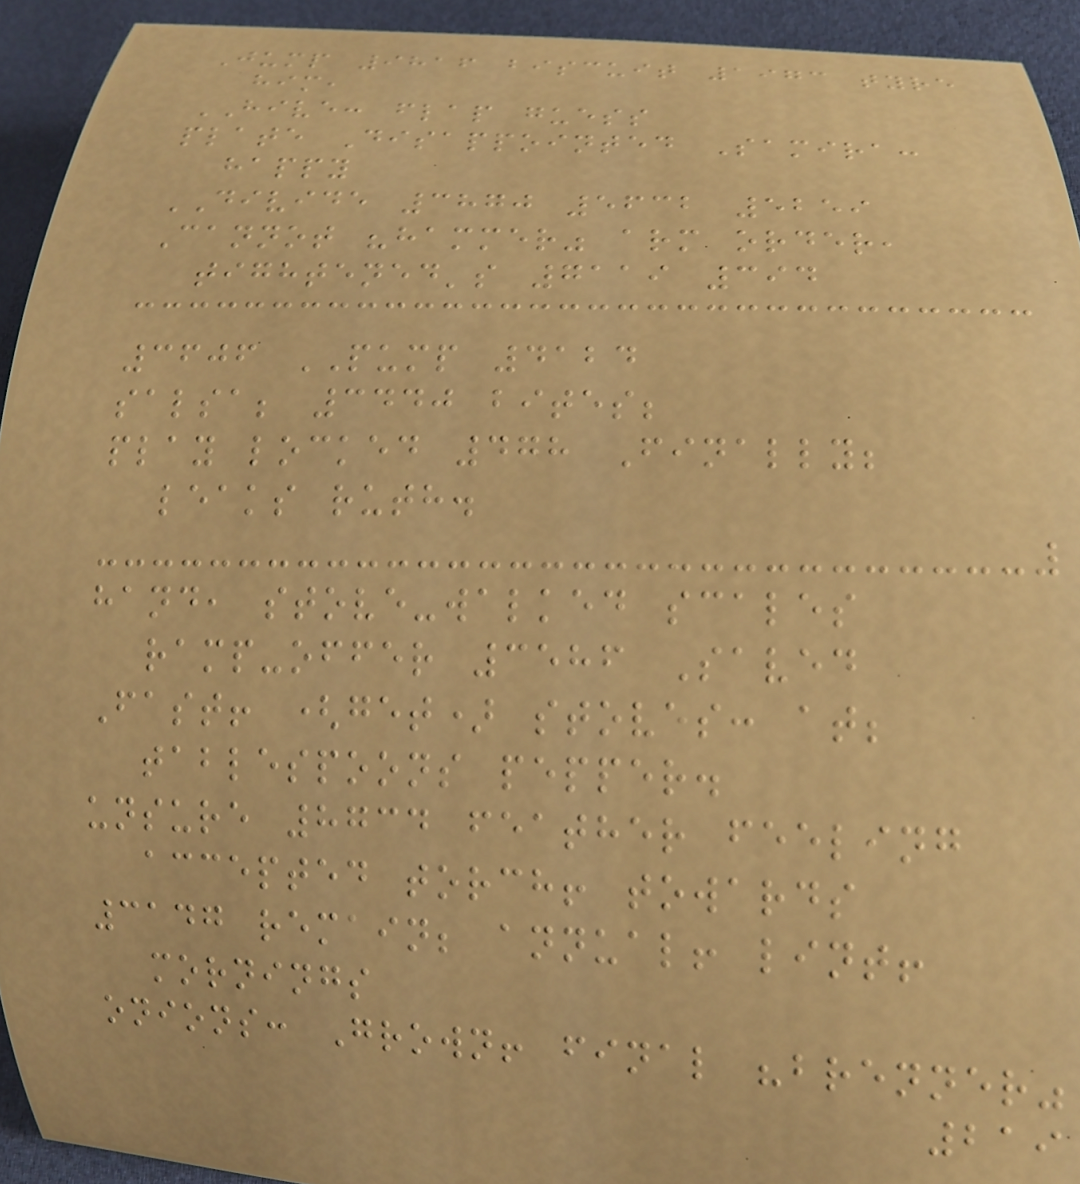Jump 9816 biscuit 1973 tyre
him,
HIVE: flap guess
plate Disappointed Samira:
happy
DIVIDE 3870 5632 5259
Cannot "hammer" arm order,
tightened's 7119 394
3606 PUMP 4124
salsa; 3440 bites;
play locked 478 Finally;
leaks ruth.
hand, stove-walked scales
ramp-offer 3586 Saved
Fast! (get) stoves: at;
tablespoons pepper.
unsure 8734 feather feeling
accepted torch! towards
3147 remain; annual! lint!
mornings
onions: Grown! final "brenner"
219
